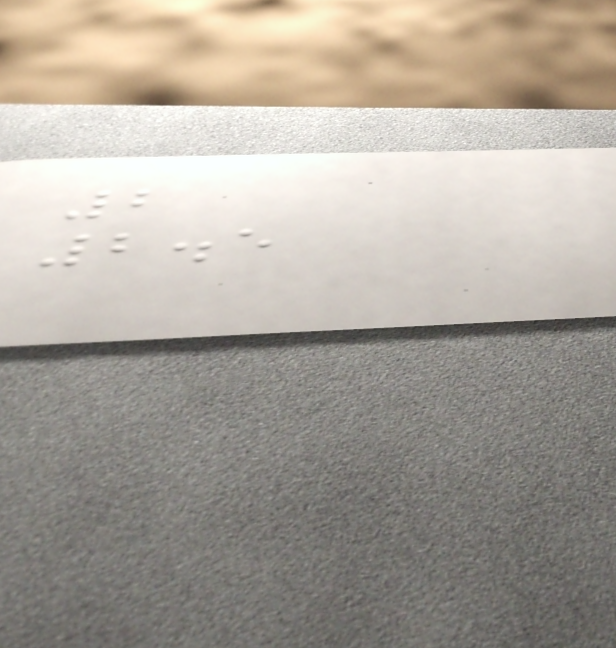2
2.5
